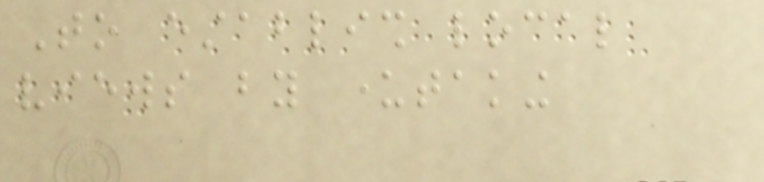To establish local
views by undertaking
